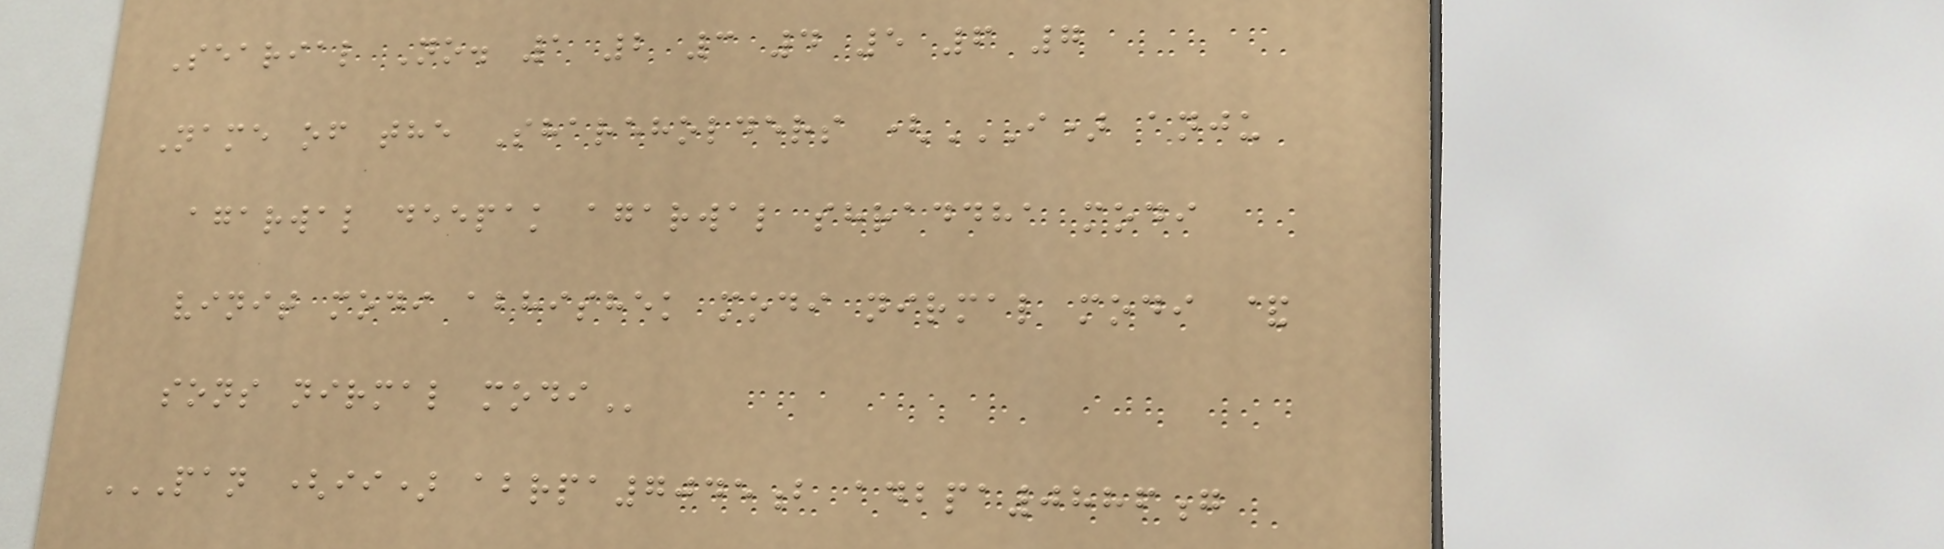Searial No. 1 2 3 4 5 6 7
Name of the Shareholders (I) ANJU
AGARWAL DEEPAK AGARWAL SHRADDHA MODI
VINIT MODI ABHISHEK MODI NIRMAL MODI &
SONS NIRMAL MODI
PAN (II) ABRPA7045B ADBPA0886G
